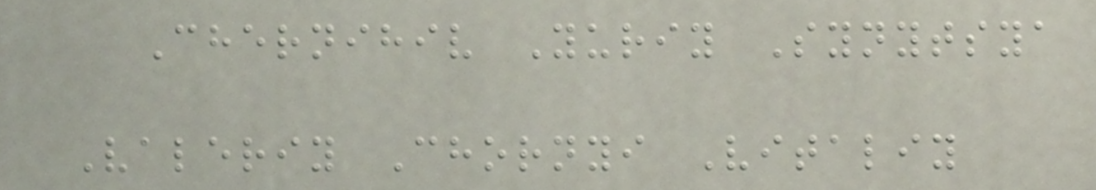Chernihiv Yuriy Synytsya
Valeriy Chornyi Vitaliy
